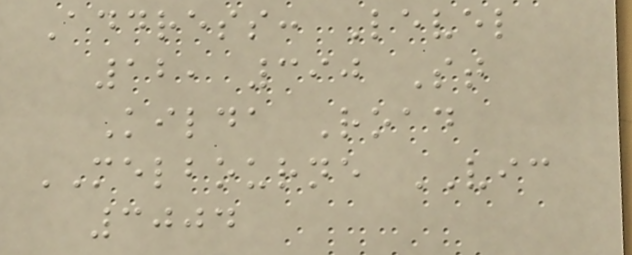Address: Level
12, 390 St
Kilda Road
MELBOURNE VIC
3004
